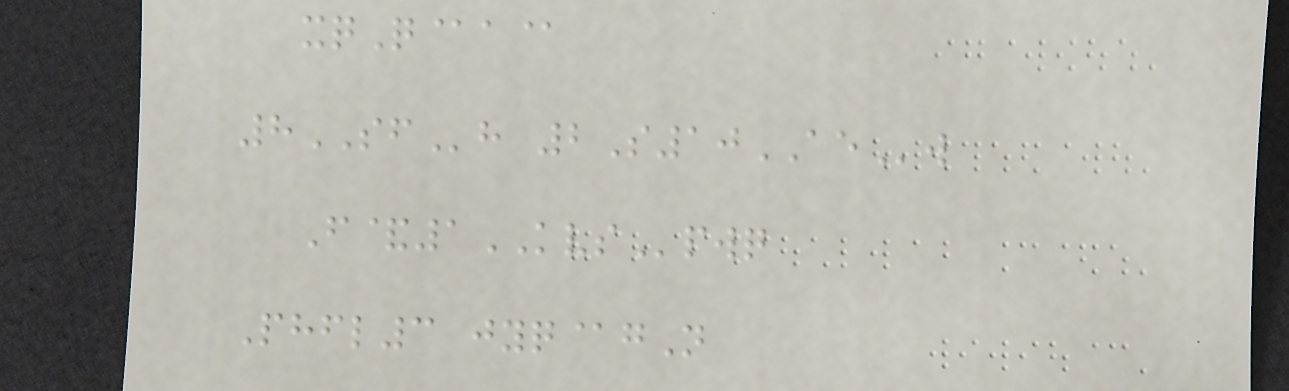xqQ@a@
8SFh 2S10AEw
F&1KVSpwq
Phfl3 jyq@gN
